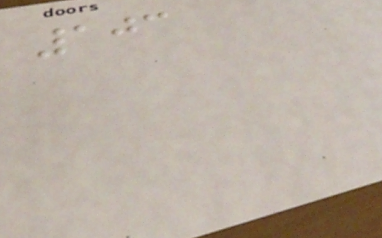103
